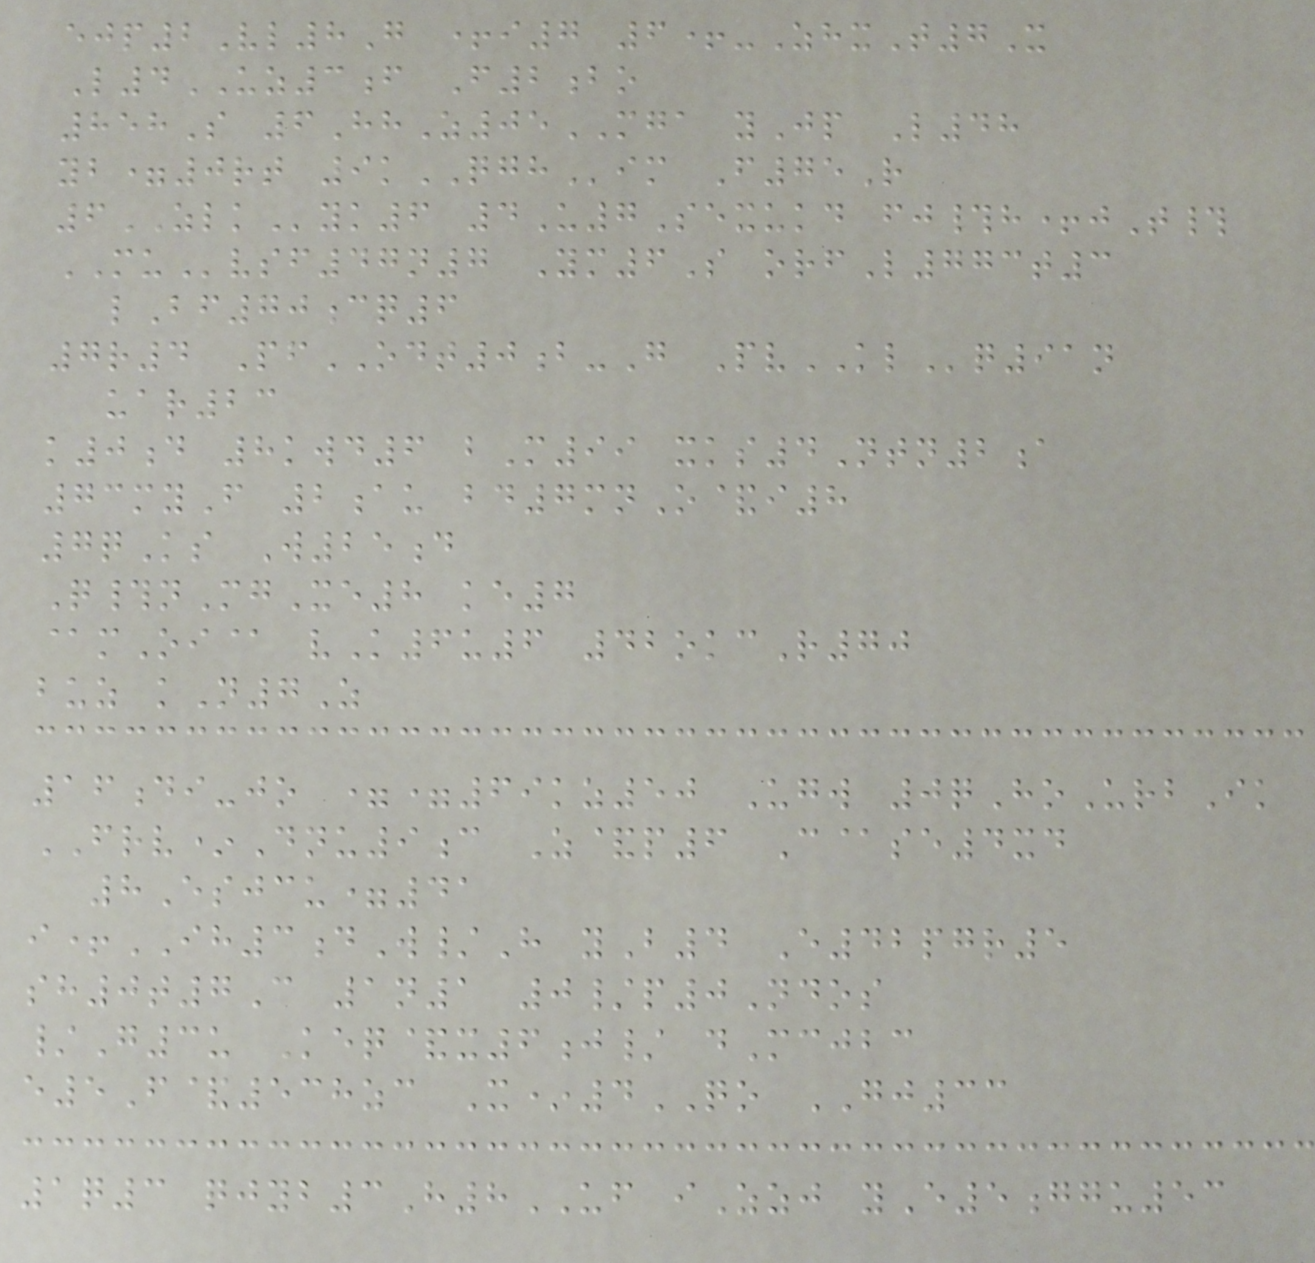ejp2Vl8G +i7 6+-ZhxT7X
L4UZ3f F2bo
858S 6HhZ05MGA yJp L48
yb=0rt 9kQGHim F75R
6ZLKyk6 4U7Sexukd fj#h+jT#
MUvsf47n7 Ym6S orfL773t3
lBf70cq6
7r4 PfODT0b-G PvKLq91n
uar23
k0d 8kwd6 bM99 xks4Ntn2a
73myF 2au bd7mnO&i8
7qKs W25d
Q#nMgXe8 ke7
@mOi@ vK6u6 42okcR70
buz kN7Z
16di-jo ==69kz50 Ugw 0qHoUrbIk
FRV*Dnu9c Z&p6 C@se4xd
8Esjcu=41
i+IH3dW/H yB4 E42pgr5
sh0t7C 1n1 0/p0Ndos
/G3u Keq&x6j/ dMcjbc
e5F&538zc X*4QO GJ33
1q3 qjyb3H8UF iZzj yE5ggu53
